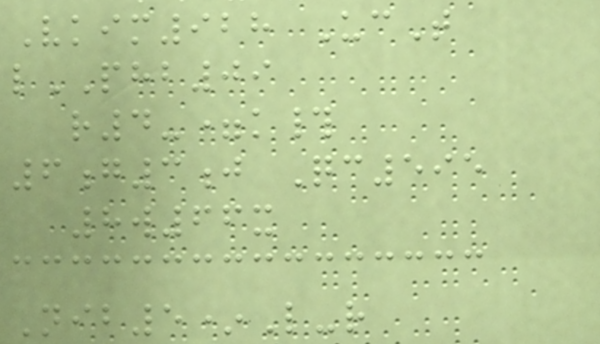Vkim928 UcT
lPHB09
r4-=k#
6g3j Qc595
8w66x
Nib5*L-r
